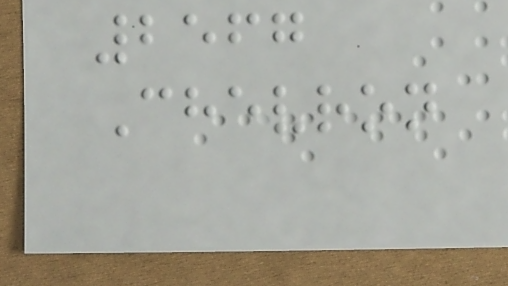2567
Chevron
